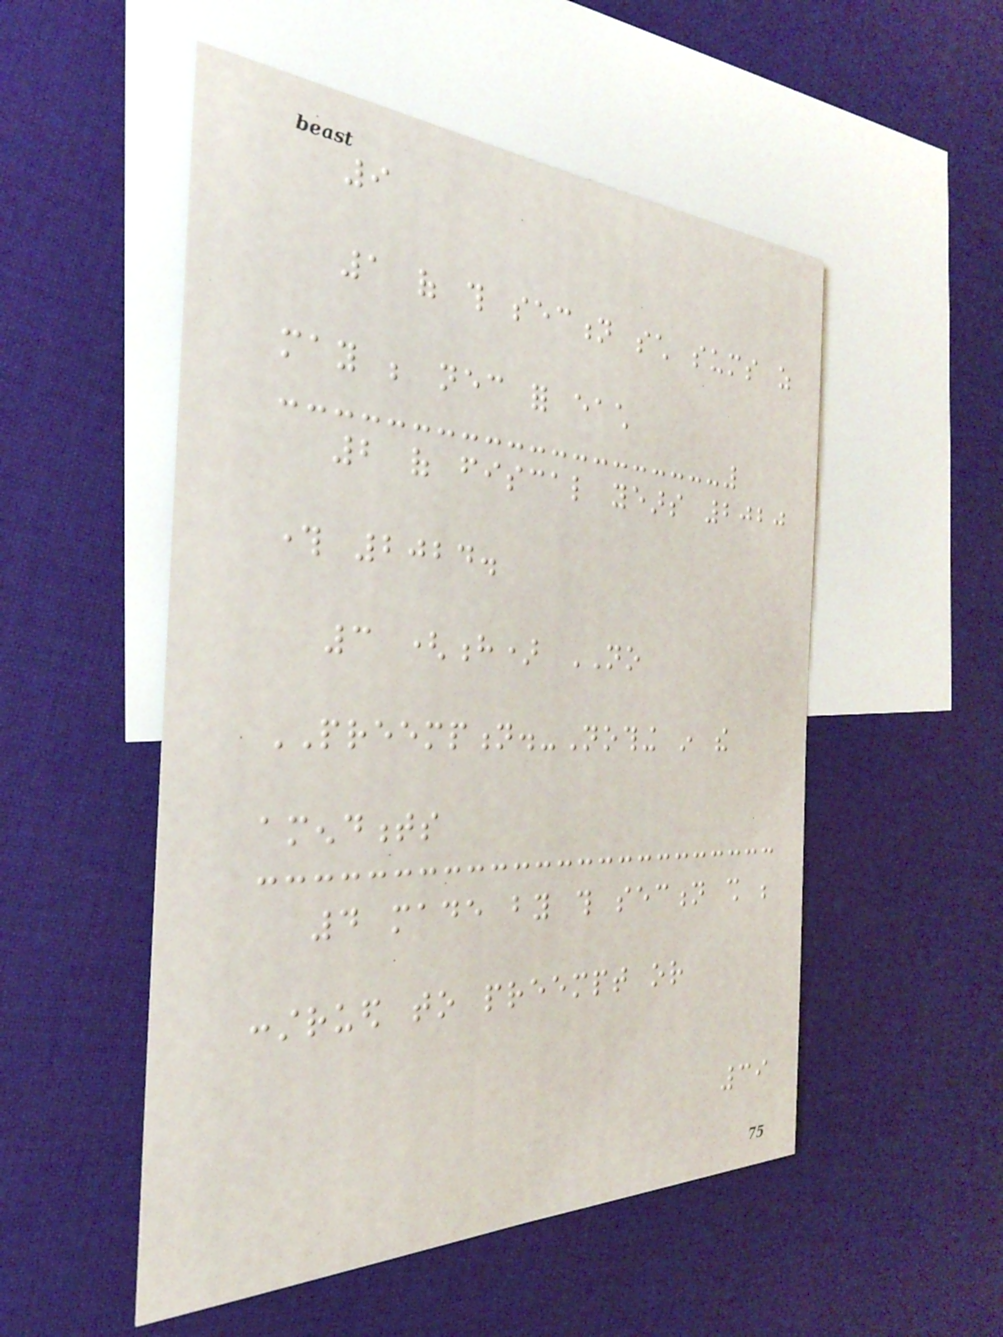9
1 of this section such sums as
may be necessary for each
2 of fiscal years 2020
through 2024.
3 (h) NO
PREEMPTION.-Nothing in the
amendments
4 made by this section shall be
construed to preempt or
39
